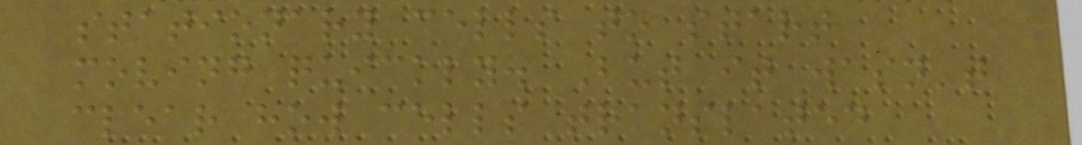stationary cells to start
moving quickly. But it wasn't
clear how cells translated
